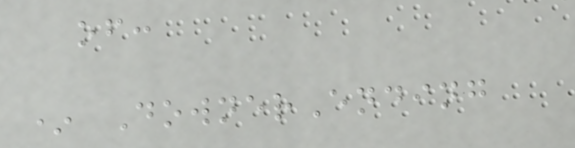of:
* DownerEnding
